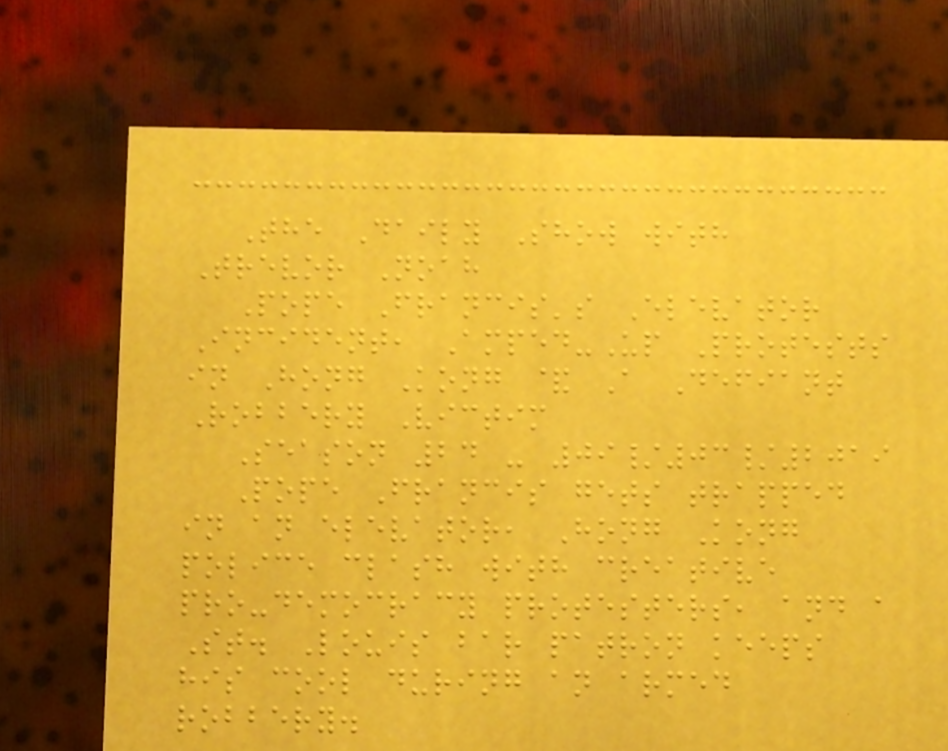The Daily Show with
Trevor Noah
Pope Francis's Elevator
Incident, Amped-Up Protests
in Hong Kong & A Defiant
Robbery Victim
Season 24 - 09/03/2019
Pope Francis gets trapped
in an elevator, Hong Kong
police clash with creative
pro-democracy protesters, and a
St. Louis bar patron keeps
his cool during an armed
robbery.
